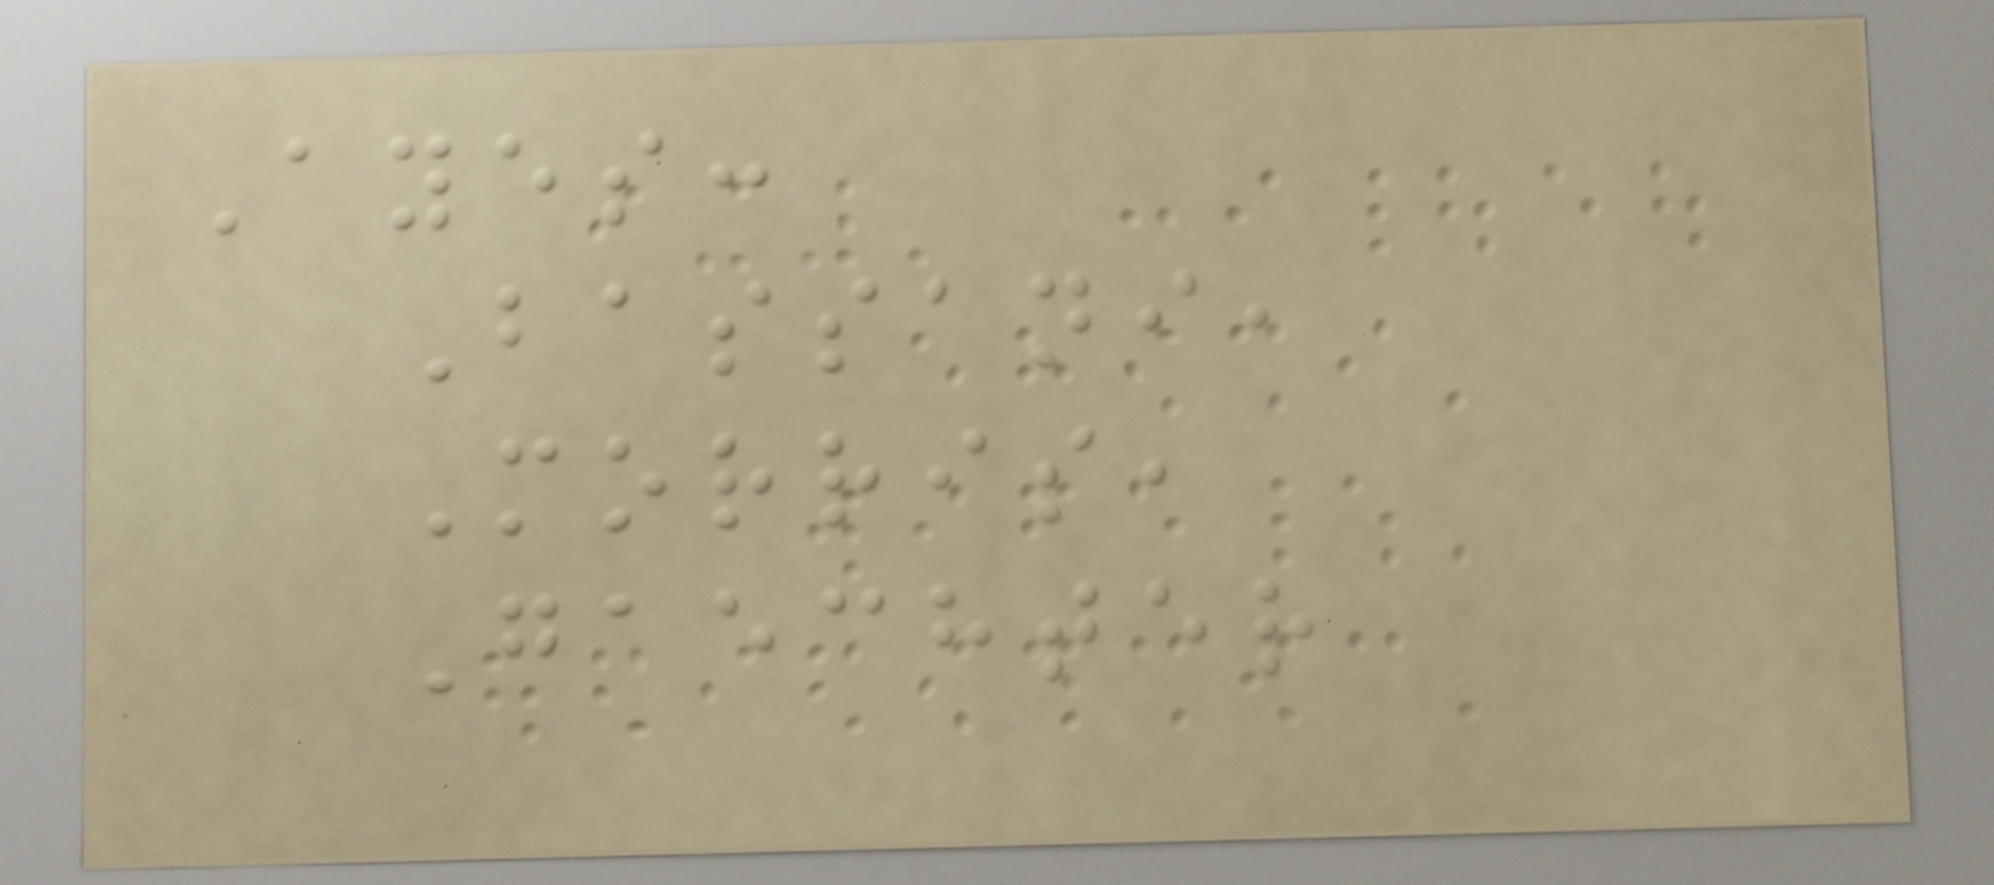Ayes:
Bassani,
Morris,
Gaechter
